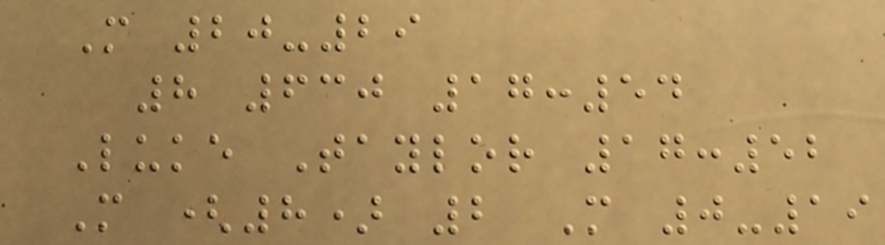M 20-29
8 630 17:54
Luke Taylor 17:52
M (8) 2 M 0-19
